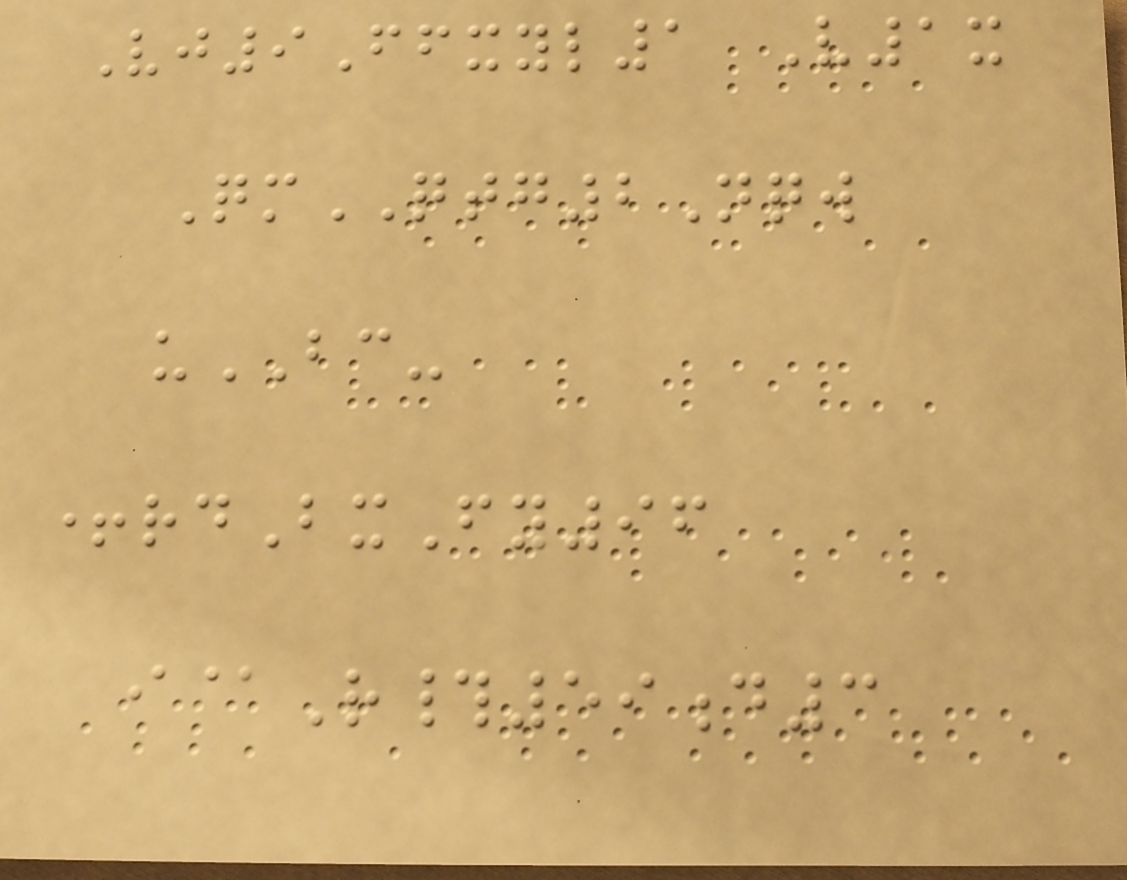Vj9Ffxyl1 V1x
QmQTG2Nqw
uBC-
+rdBxFy96
i@R#59d3
